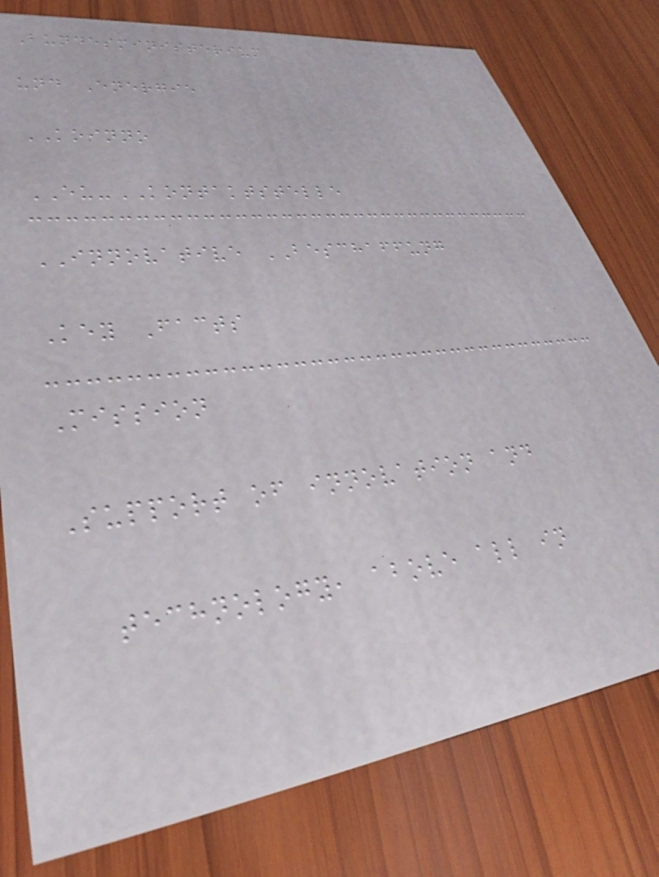Bundesministerium
und Energie
KOINNO
EU-KONTAKTSTELLE
INNOVATIVE BESCHAFFUNG
Key Facts
Mission
Support of innovation and
technology, above all in
